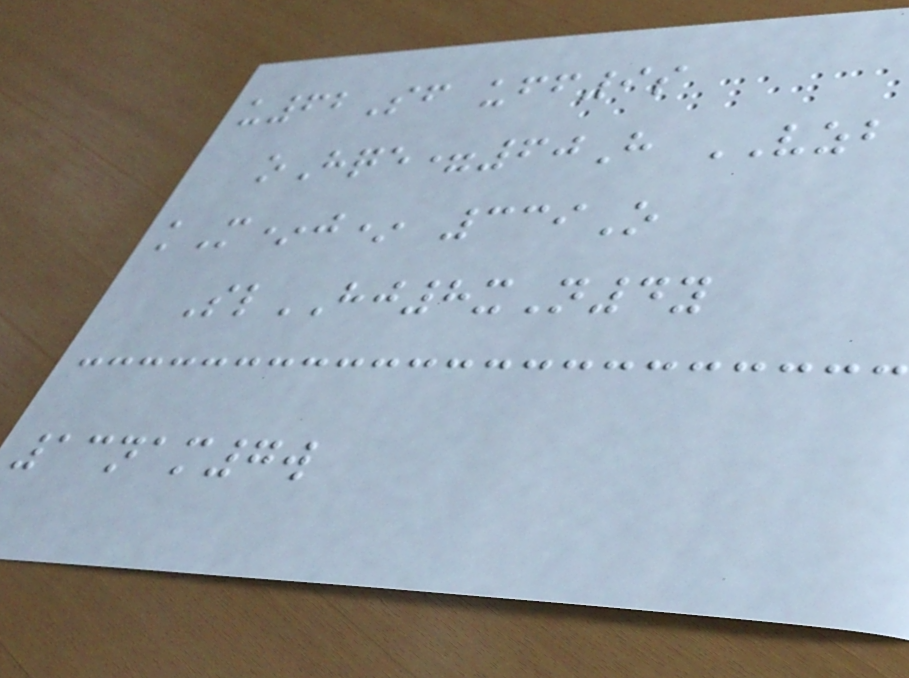u62Sf uff9s
oHqe=60H VZB
kM*j* 339O
SlHJ8xN4y
13nam7w
